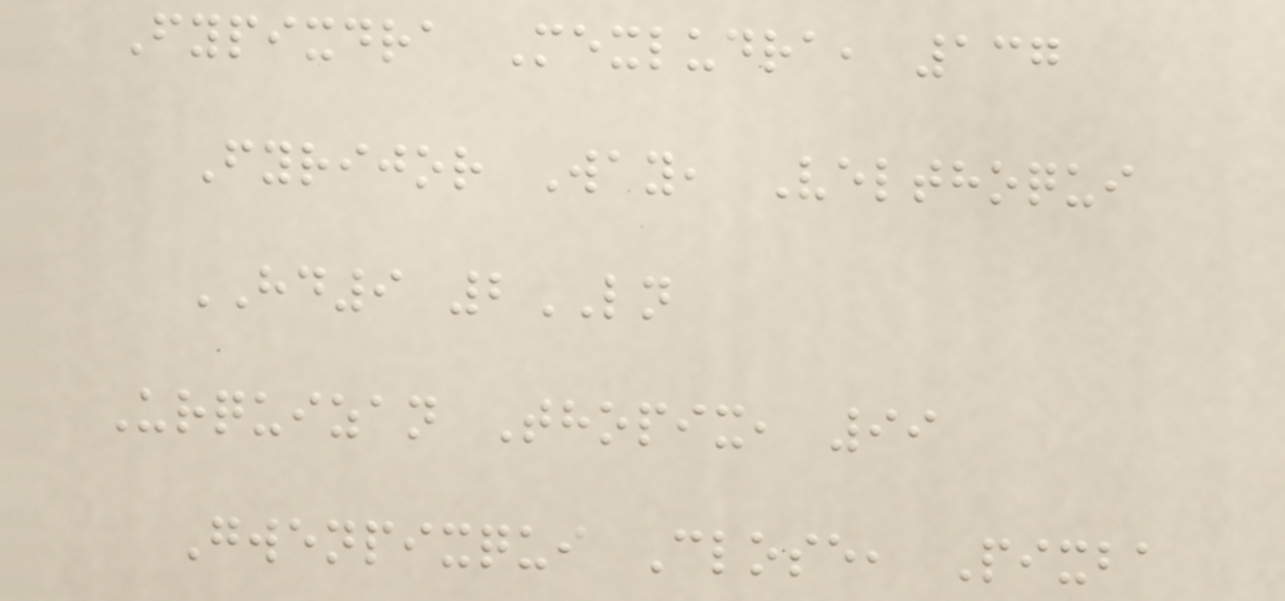Fypixdra Mexludra, 137
Fyrijor Way, Velthoqui
HD9 2LN
Urquizan Thopix, 99
Gwenpixqui Close, Pixba
